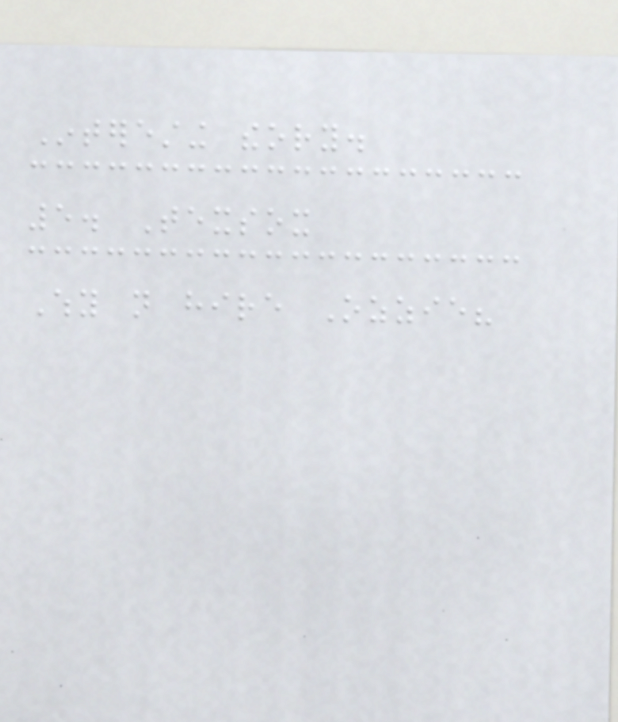Interesting theory.
5. Texsox
Why not hire Ozzie?
